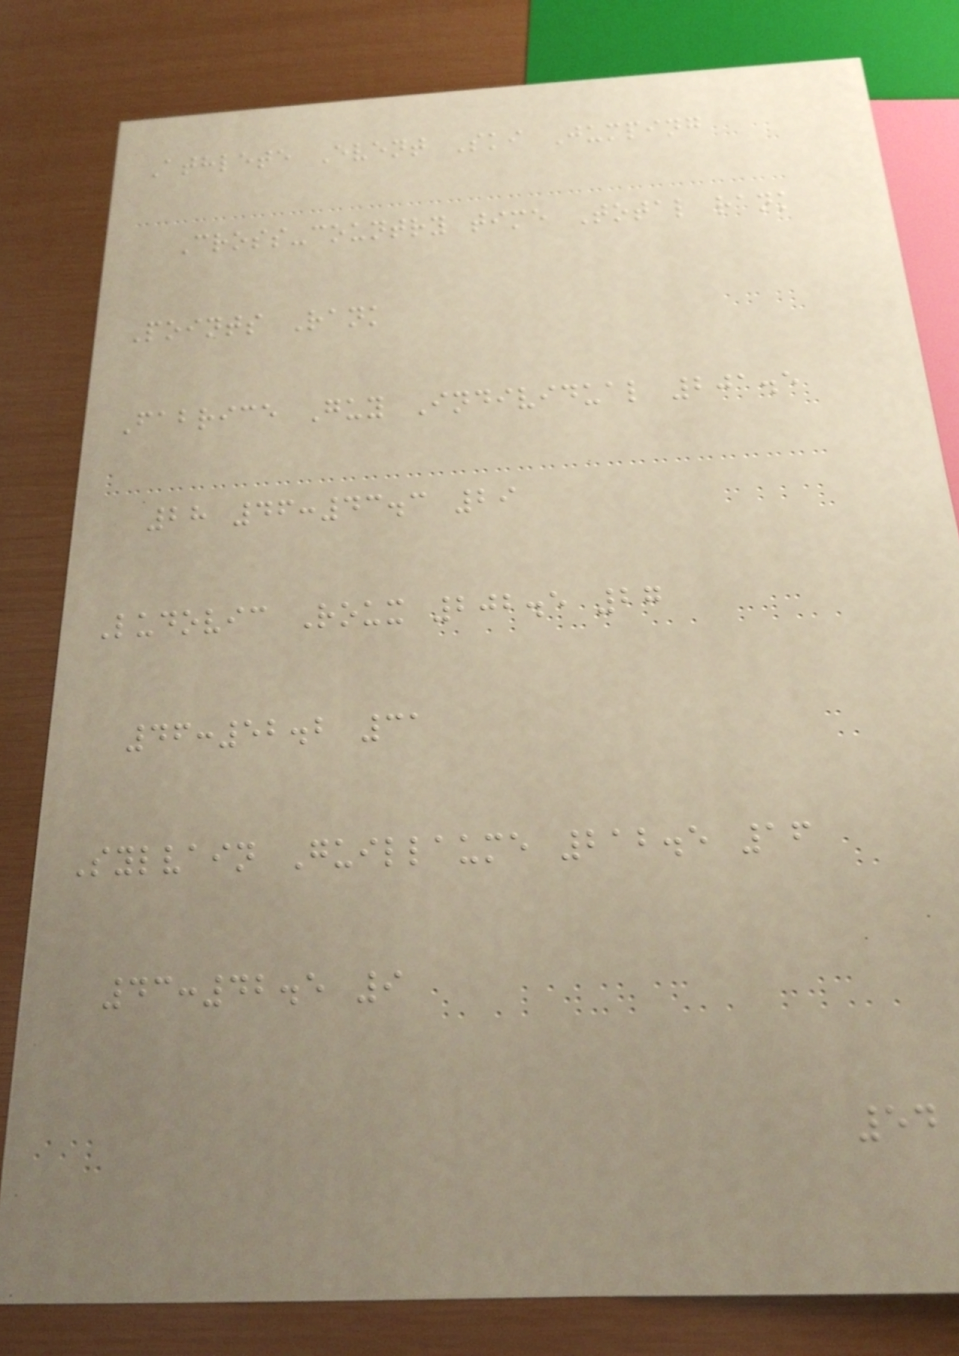Athlete Event Ski Jumping
Cross-country time Total rank
Points Rank
Fabrice Guy Individual 201.5
28 46:43.3 29
Ludovic Roux 202.5 27
46:52.2 31
Sylvain Guillaume 212.5 16
43:42.5 9
54
